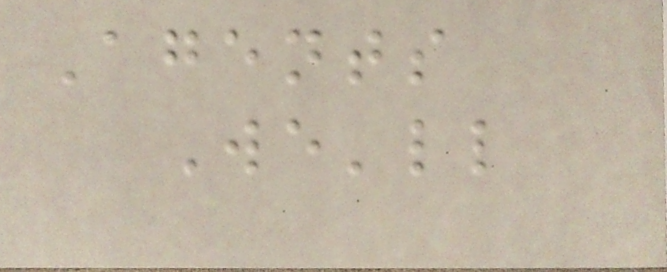Agents
We'll
